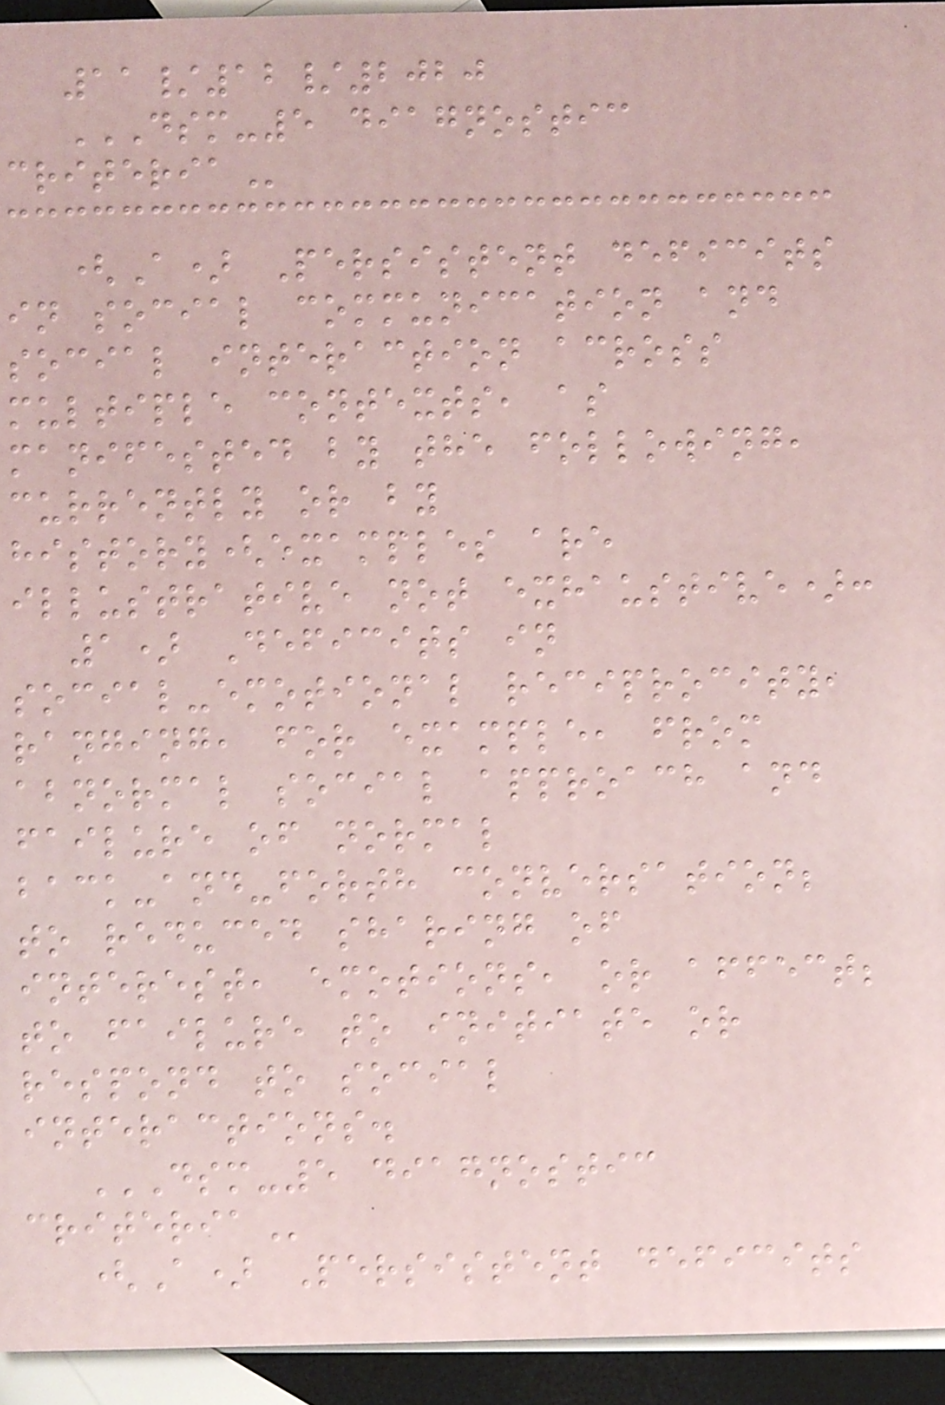11/12/2020
DSM-5 DIAGNOSTIC
CRITERIA
(A) Persistent deficits
in social communication and
social interaction across
multiple contexts, as
manifested by the following,
currently or by
history(examples are
illustrative not exhaustive):
1) Deficits in
social-emotional reciprocity,
ranging, for example, from
abnormal social approach and
failure of normal
back-and-forth conversation;
to reduced sharing of
interest, emotions, or affect;
to failure to initiate or
respond to social
interactions.
DSM-5 DIAGNOSTIC
CRITERIA
(A) Persistent deficits
